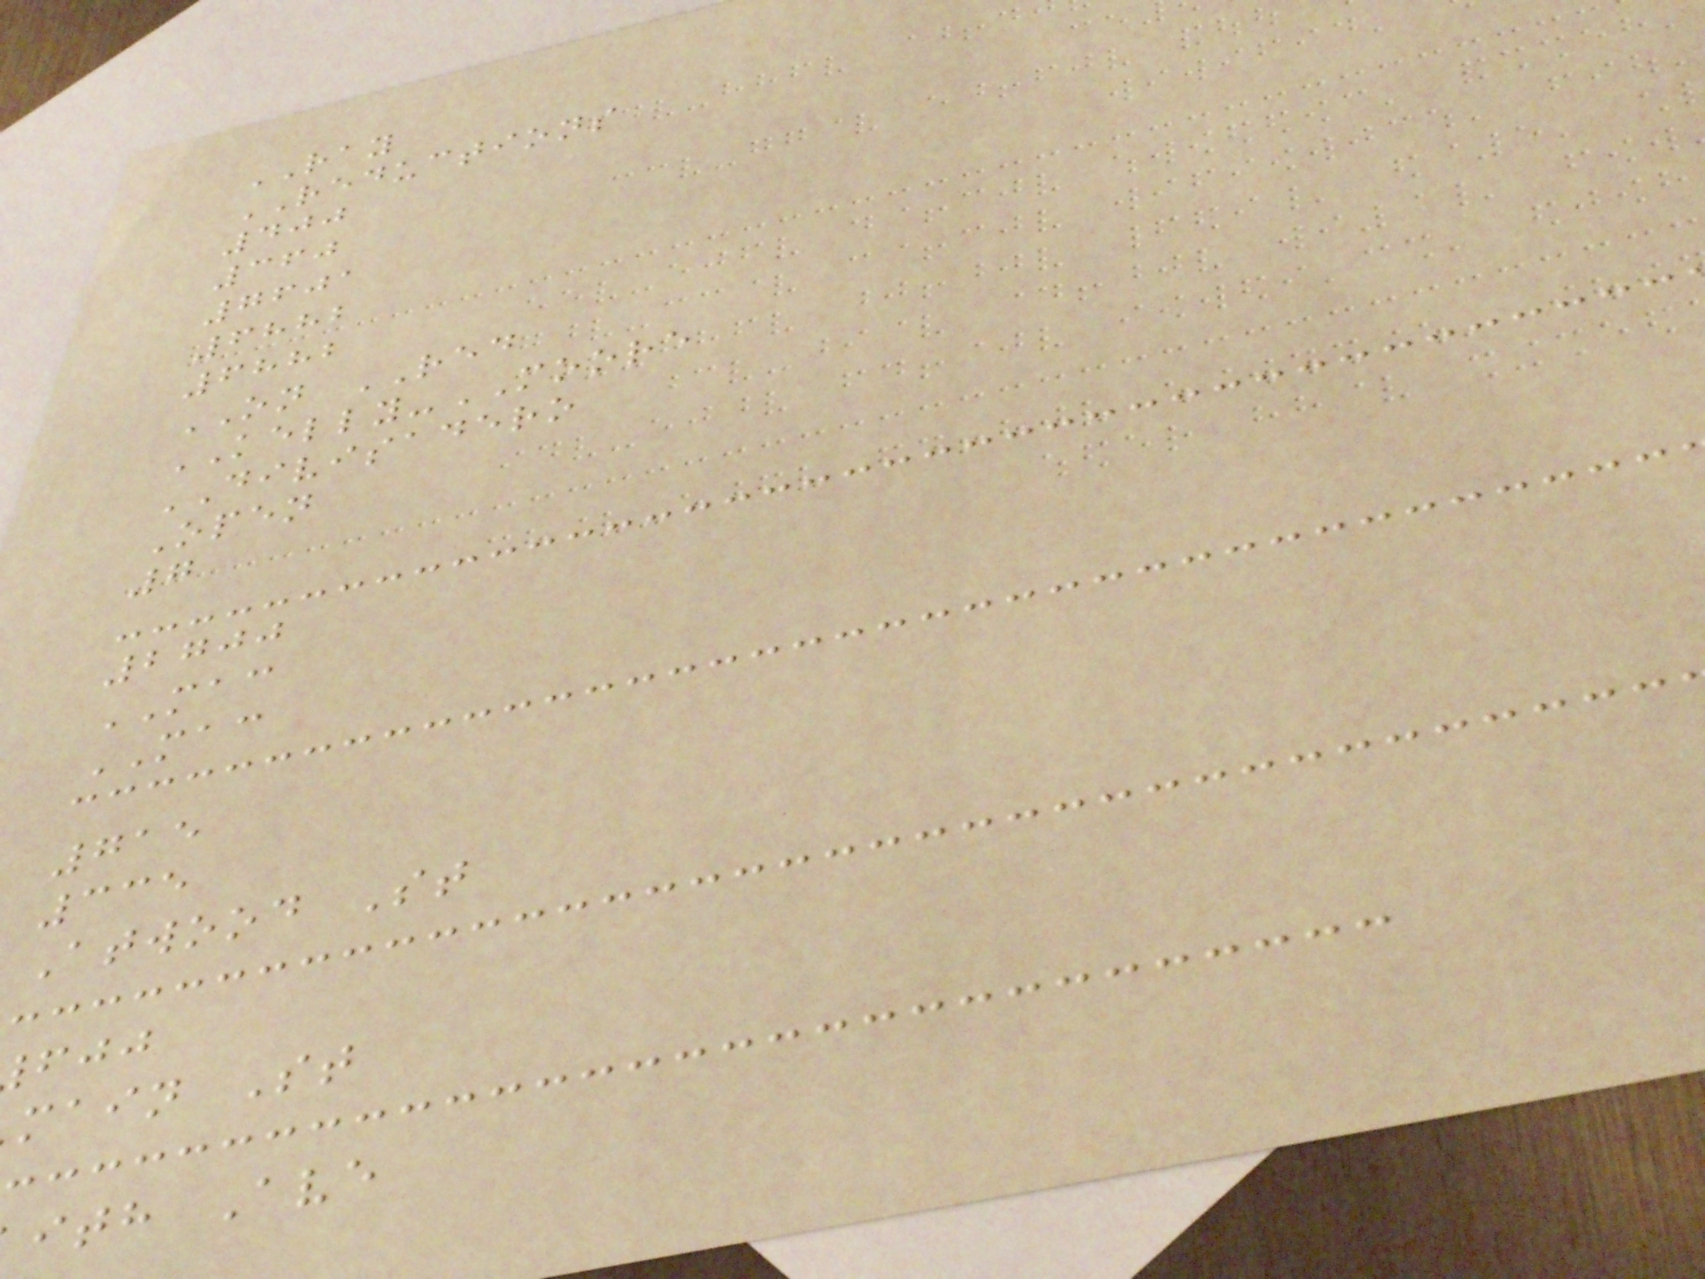RAY
REDUCTIONS
400
360
7601
6882
6882
ON RED
KELLY-MOORE
DIVISADERO
Open
7
2700
MAC
MAC
715
335
Atwood St
main St
ith Ave
